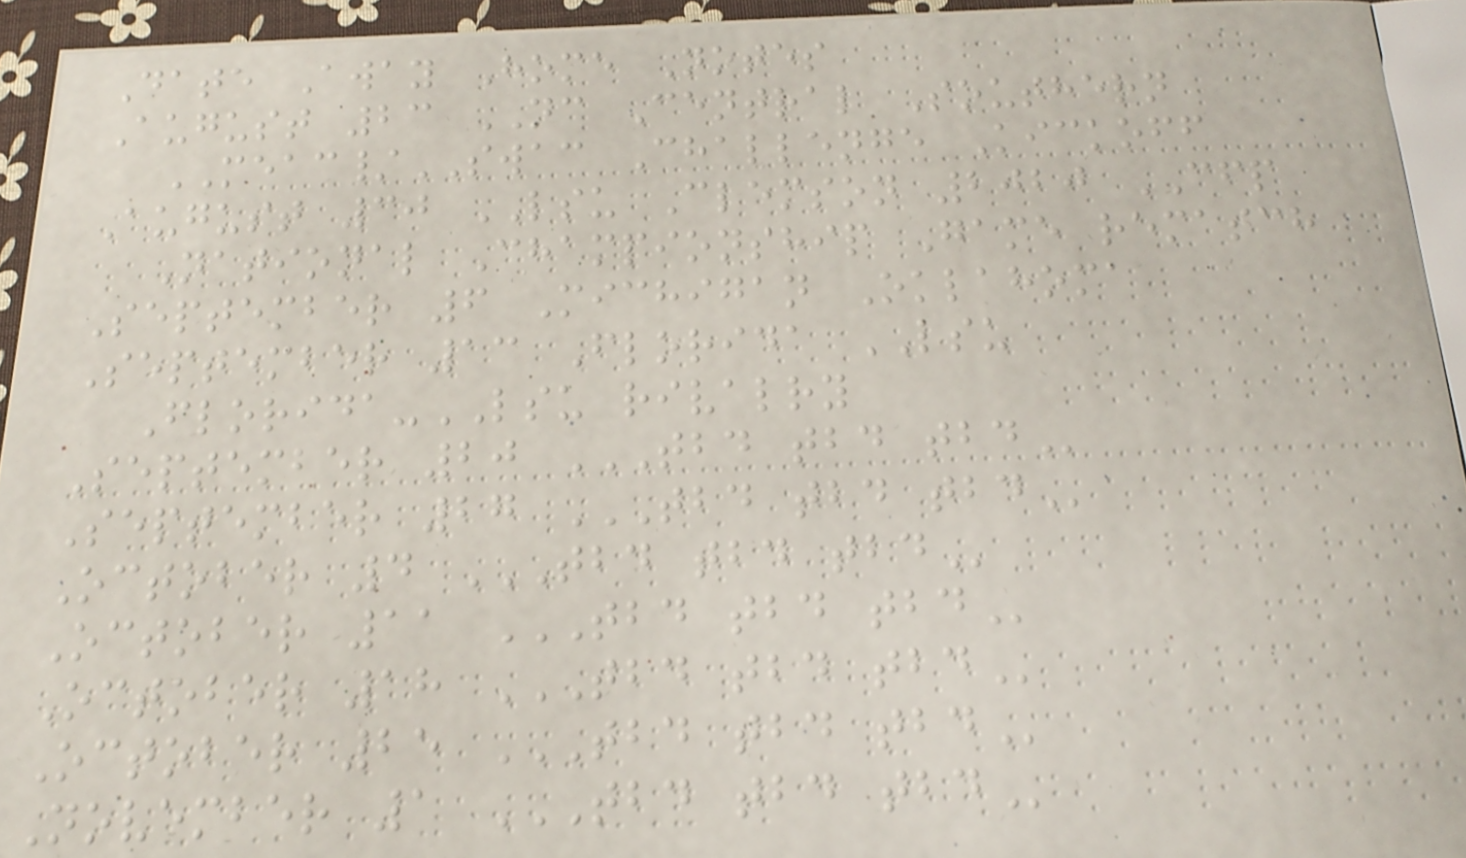Date Away Home Notes
August 23 NC Central Southern
MEAC/SWAC Challenge Kickoff
August 30 LSU Clemson 2020 CFP
National Championship Game rematch
September 6 Michigan Oklahoma
September 13 Florida LSU
Florida-LSU rivalry
September 20 TBD TBD TBD
September 27 TBD TBD TBD
October 4 TBD TBD TBD
October 11 TBD TBD TBD
October 18 TBD TBD TBD
October 25 TBD TBD TBD
November 1 TBD TBD TBD
